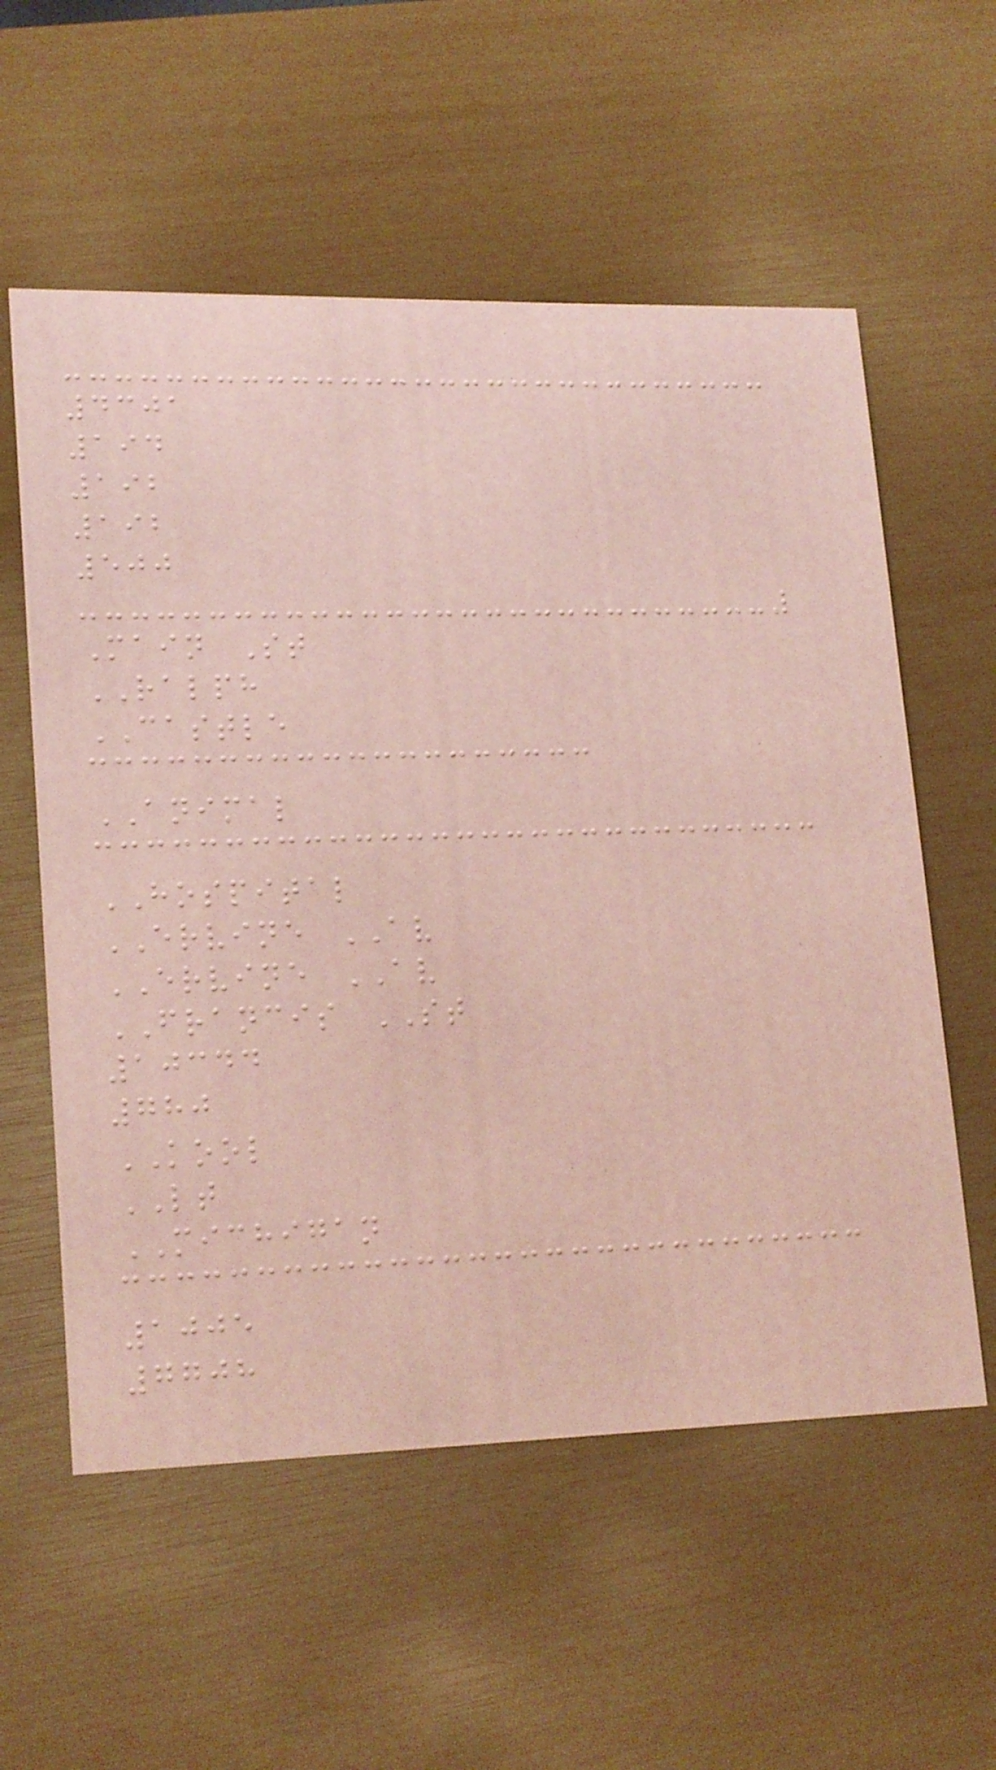4301
194
192
192
500
Main St
RALPH
CASTLE
ANIMAL
HOSPITAL
ERVINE AV
ERVINE AV
FRANCIS ST
10344
780
KOOL
LT
MICHIGAN
1005
7708
